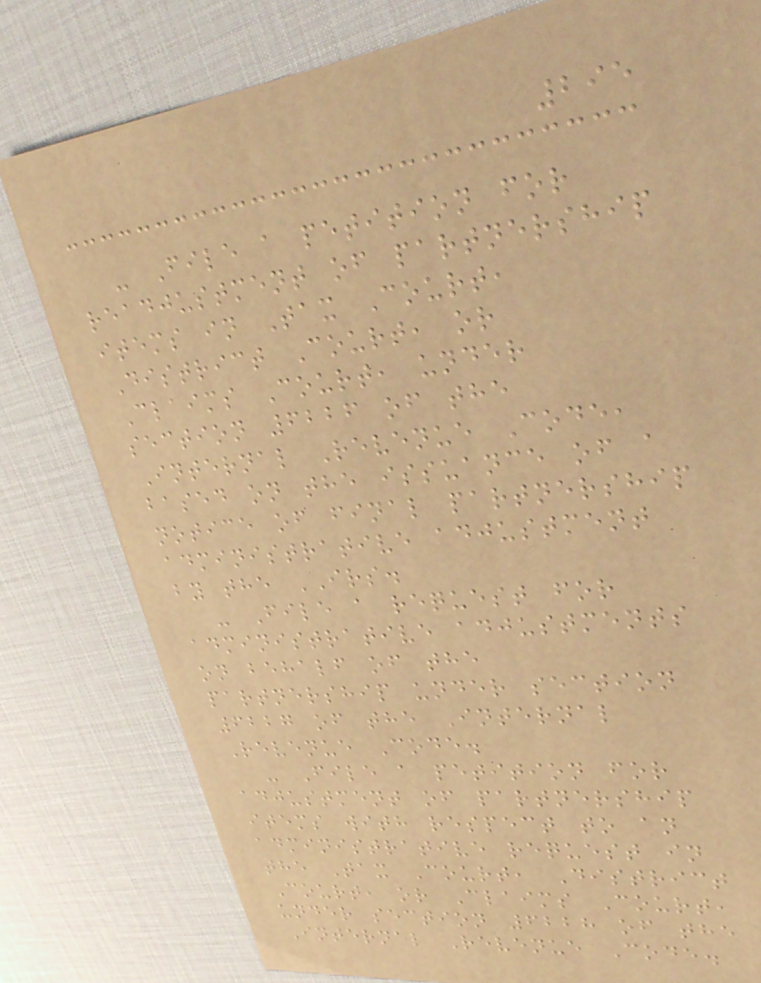295
- File a petition for
readjustment of partnership
items in Tax Court,
District Court, or
Claims Court, under
section 6226 of the
Internal Revenue Code,
based on the issuance of a
notice of final partnership
administrative adjustment
by the IRS.
- File a request for
administrative adjustments
on behalf of the
partnership under section
6227 of the Internal
Revenue Code.
- File a petition for
adjustment of partnership
items with respect to an
administrative request in
the Tax Court, District
Court, or Claims Court,
under section 6228 of the
Internal Revenue Code.
